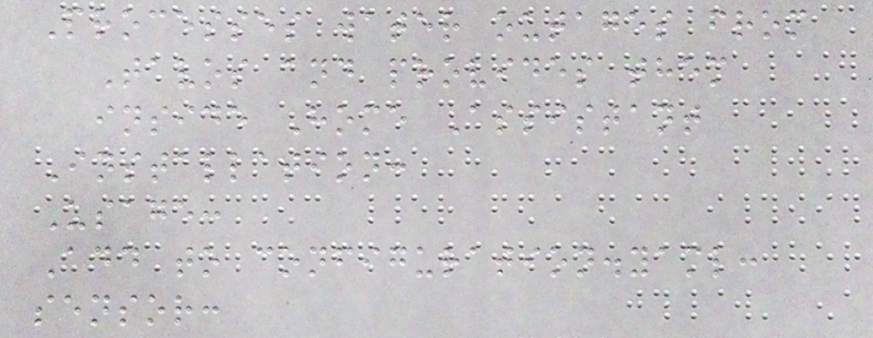Processes water outages from
Tavos and provides them
inside Home Assistant
Installation:
Usage:
Add to configuration.yaml:
sensor:
